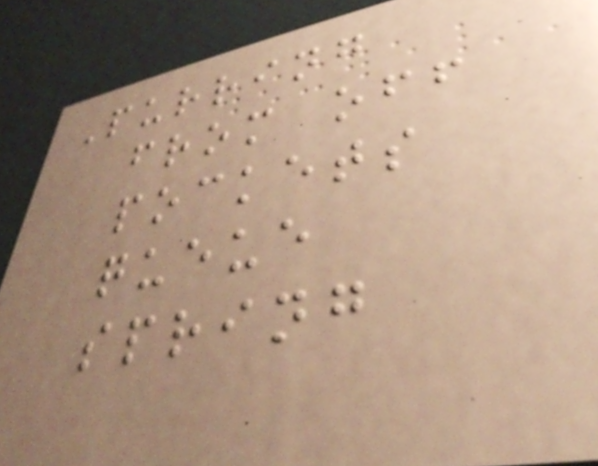Purring
from off
pockets
queue
spring
